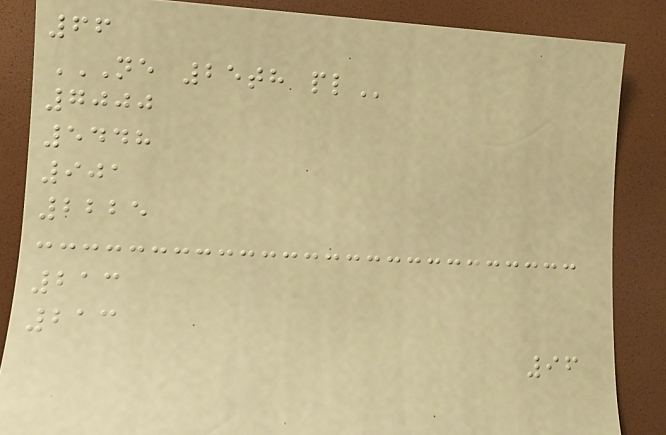66
NE 25TH PL
7000
5448
901
2225
213
213
96
